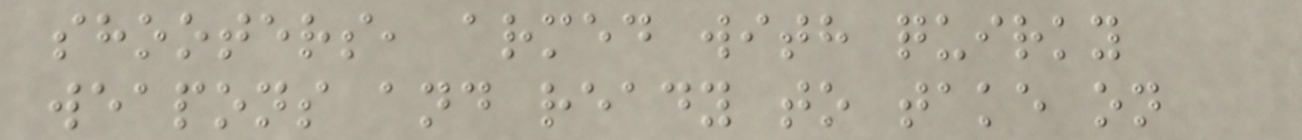shooters, armed with quirky
weapons and ready to take on
